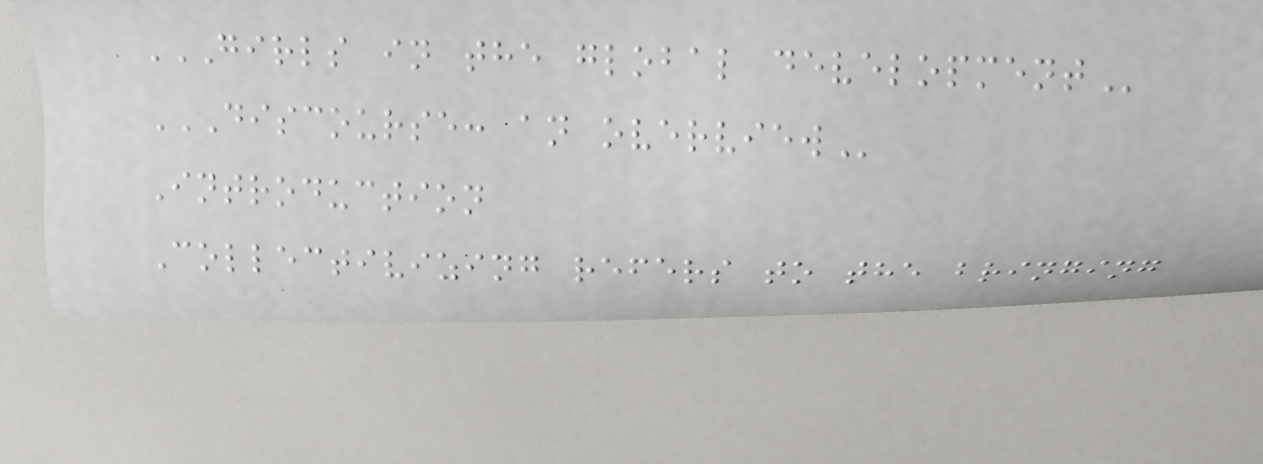GIRLS IN THE GLOBAL DEVELOPMENT
DISCOURSE: AN OVERVIEW
Introduction
Collectivizing refers to the bringing
